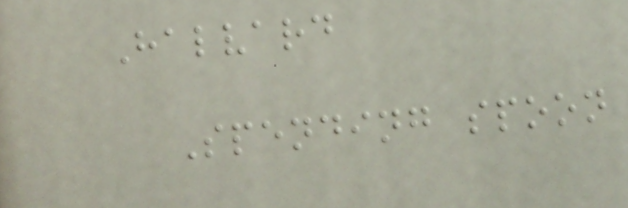Halvard
Spending spoon
